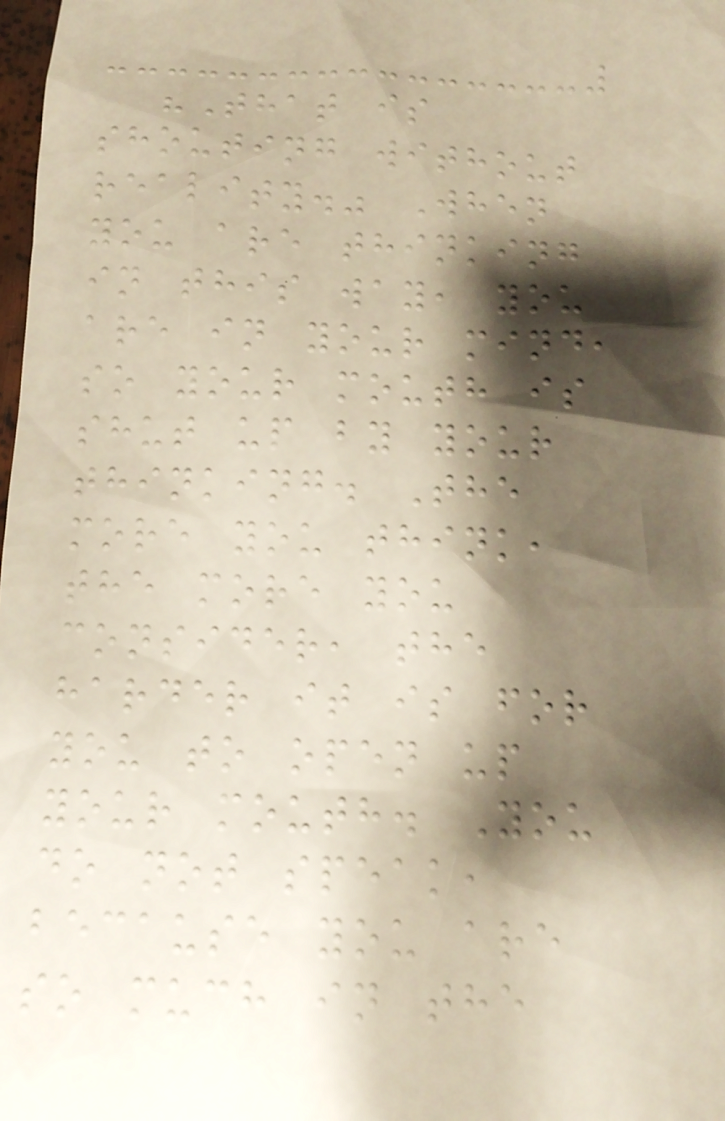"That is
shouting without
reality." When
you are thinking
in this way, you
are in your mind,
so your mouth is
shut up by your
thinking. The
more you think,
the more you
consider, the
harder it is for
you to open up
your mouth. You
do not speak,
because you are
so much in the
